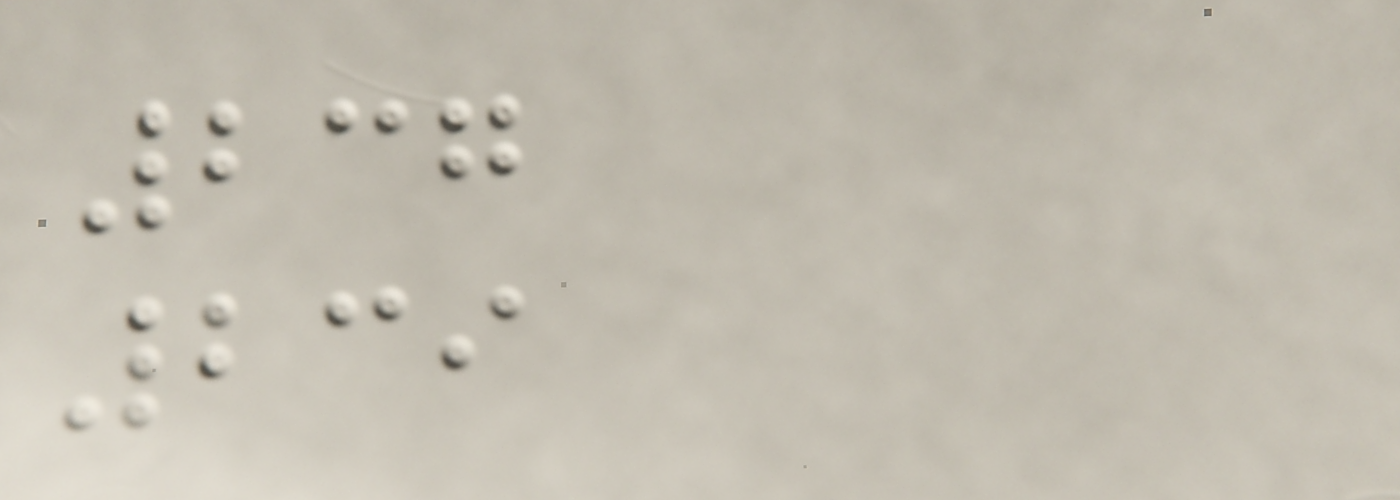237
239
